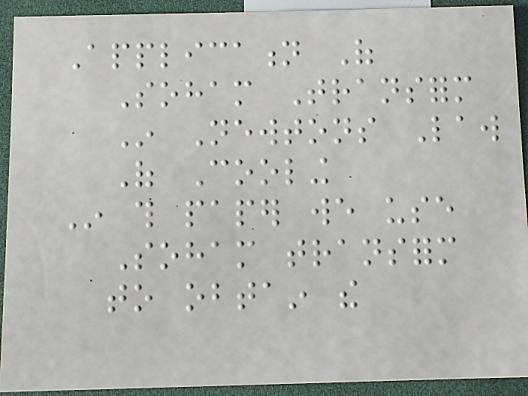Application Of
Soham Transform
In Newtons Law
Of Cooling
In this paper we use
Soham transform
to obtain the
